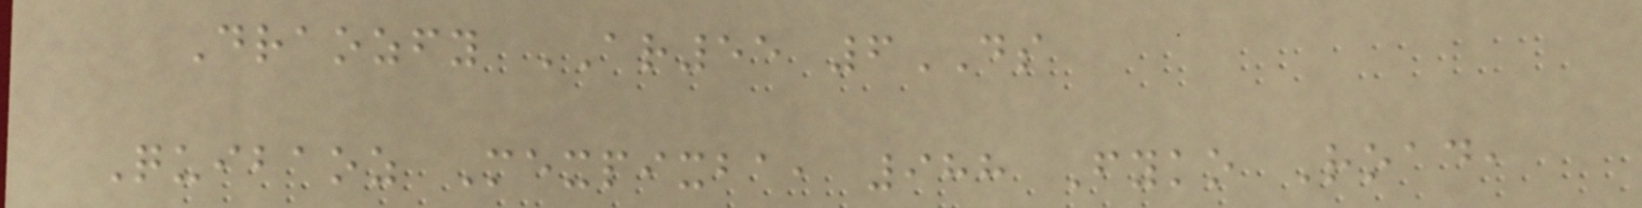Draozfy AR55 6DS
Quibaoz Mexpixba, 988 Fyko Road,
